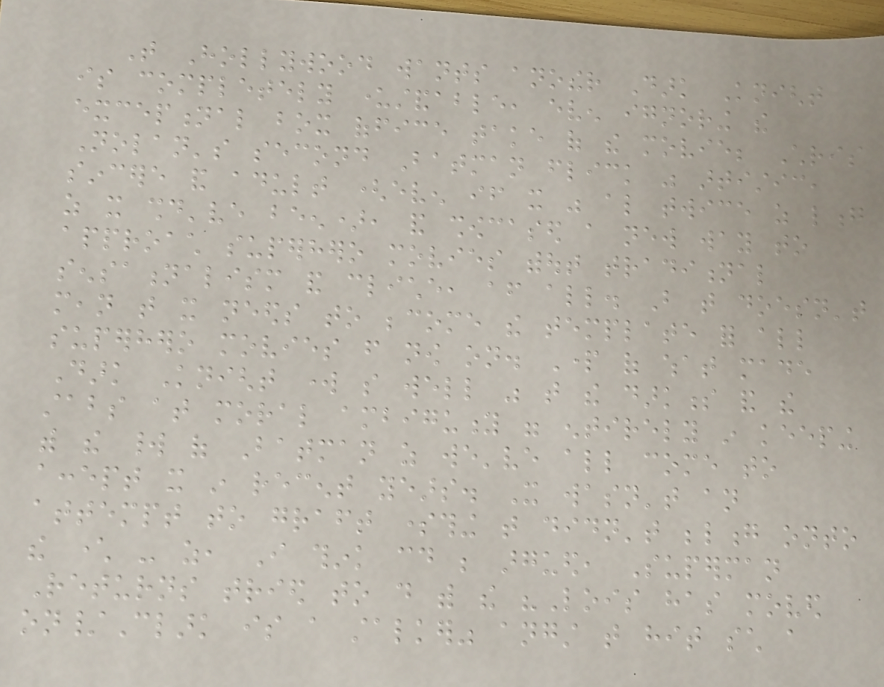That Hollywood wants another Dark Knight
is completely understandable, even ignoring the
exceptional box office take of the movie; Chris
Nolan's second Batman flick was artistic,
sincere and adult (even if it was also twice as long
as it should've been), and showcased a new way to
approach superhero movies without traditional
sensationalism and cliche, after all. But that doesn't
mean that it needs to become the template for all
superhero movies from now on. Part of what made
Dark Knight work so well was that the darkness and the
stabs at moral ambiguity were entirely in keeping
with the world of Batman as we've all come to
accept it in recent years. It wasn't an
attempt to graft something that didn't belong onto
the character - as, I think could be argued, Superman
Returns tried to do with the "Lois has moved
on/Clark is a stalker" angst that hit such a
